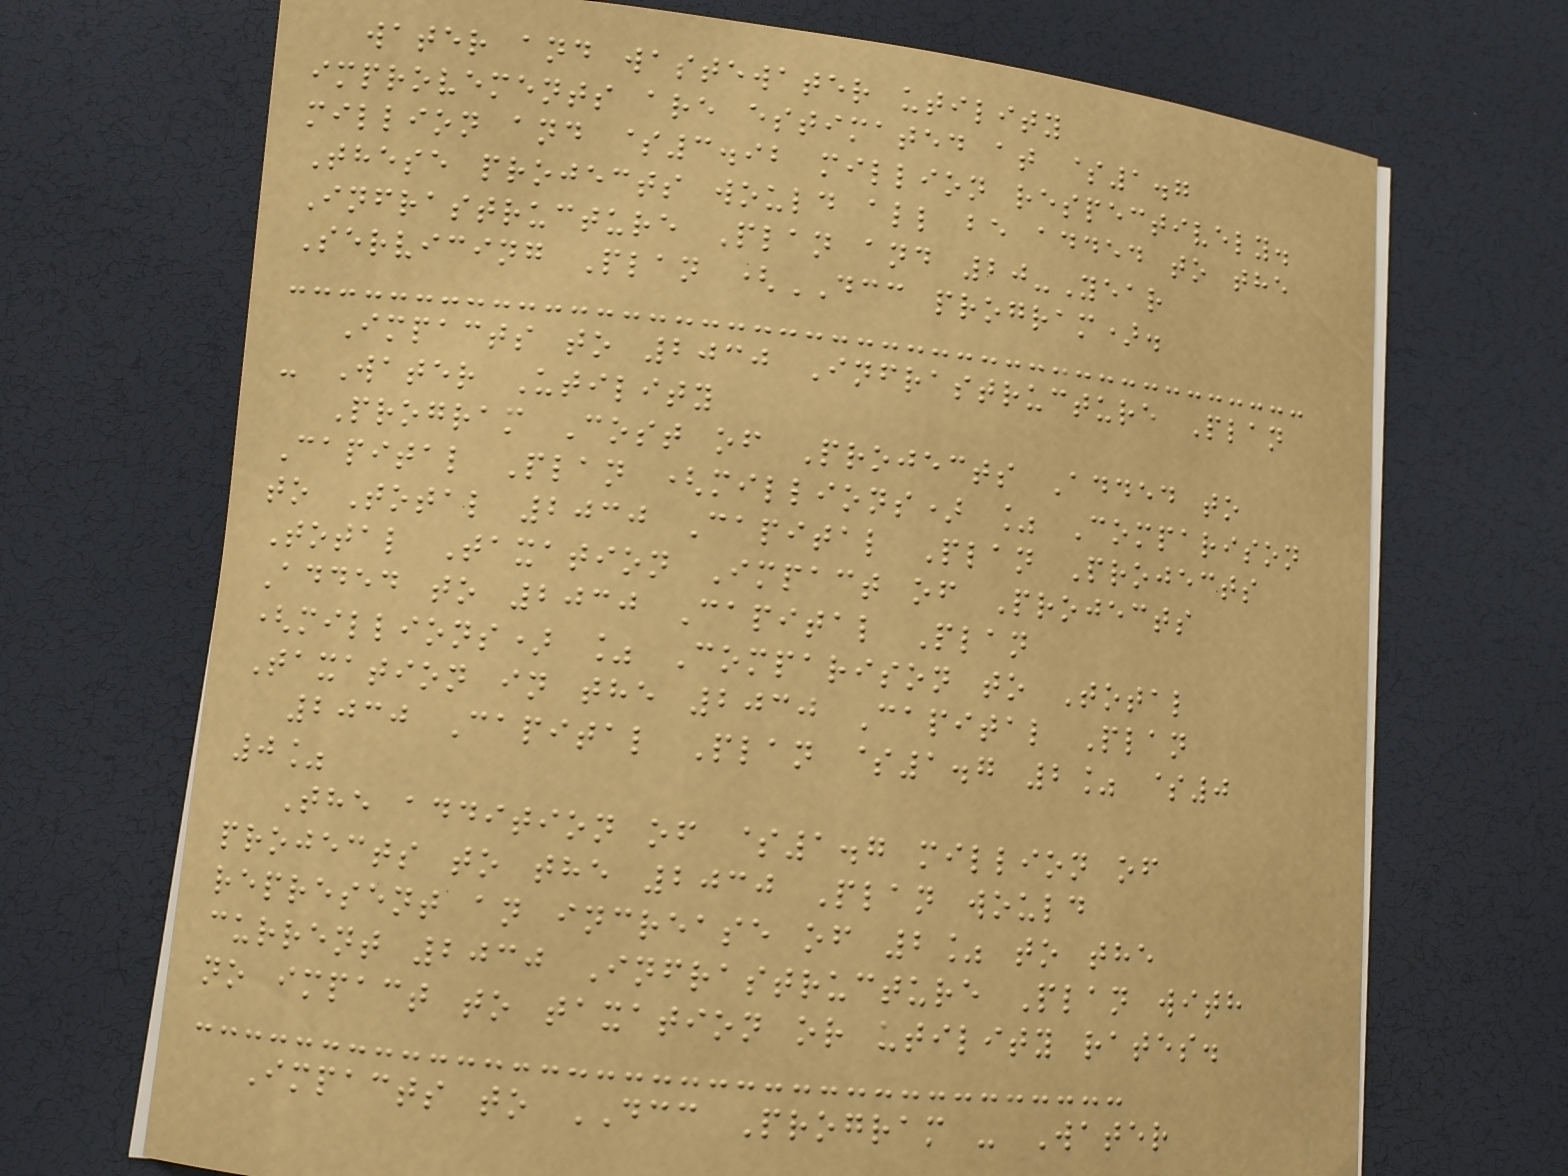water and wastewater utility
improvements are estimated at $1.7
million and $3.92 million respectively.
These projects would all be added to the
Infrastructure Plan and 20-Year
Servicing Plan (DCC program).
Impacts to 2030 Infrastructure Plan
- Water Utility
Program Cost of Projects Added to
Capital Plan (millions) % Comparison
to Total 2030 Capital Plan Projects
Total Taxation Impact of Projects
Added to 2030 Capital Plan
(millions) % Comparison to Total
Taxation in the 2030 Capital Plan
2030 Capital Plan $1.7 2% $0
0%
The addition of $1.7 million of
projects to the 2030 Plan would
represent an increase of 2% to the
current 2030 Infrastructure Plan with
no impact to taxation or utility rates.
Impacts to DCC Program - Water
